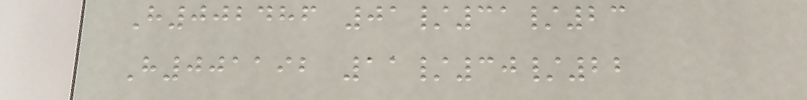H002486 01/31/23
H001192 11/30/22
